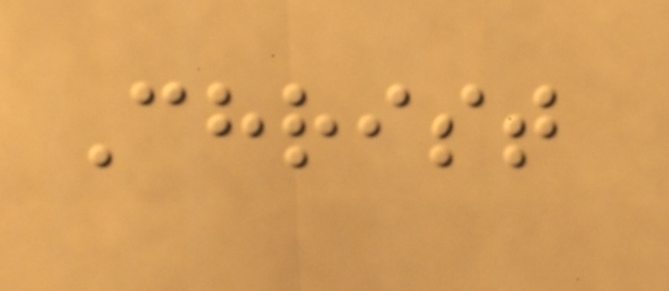Christ
